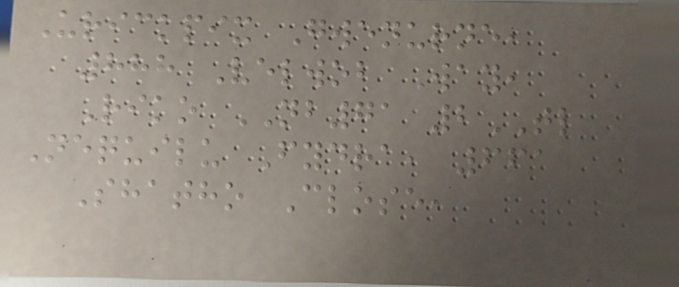Urickpix Gwenurne,
888 Velwob Way,
Riko NB71 2TL
Nequilu Fydra, 661
Shatho Close,
